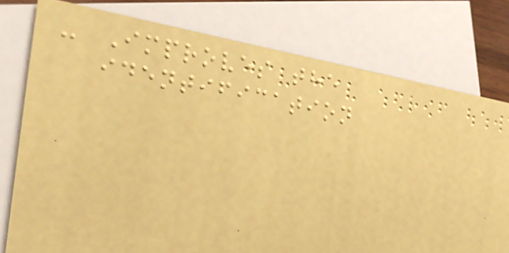- Improves the
identification
